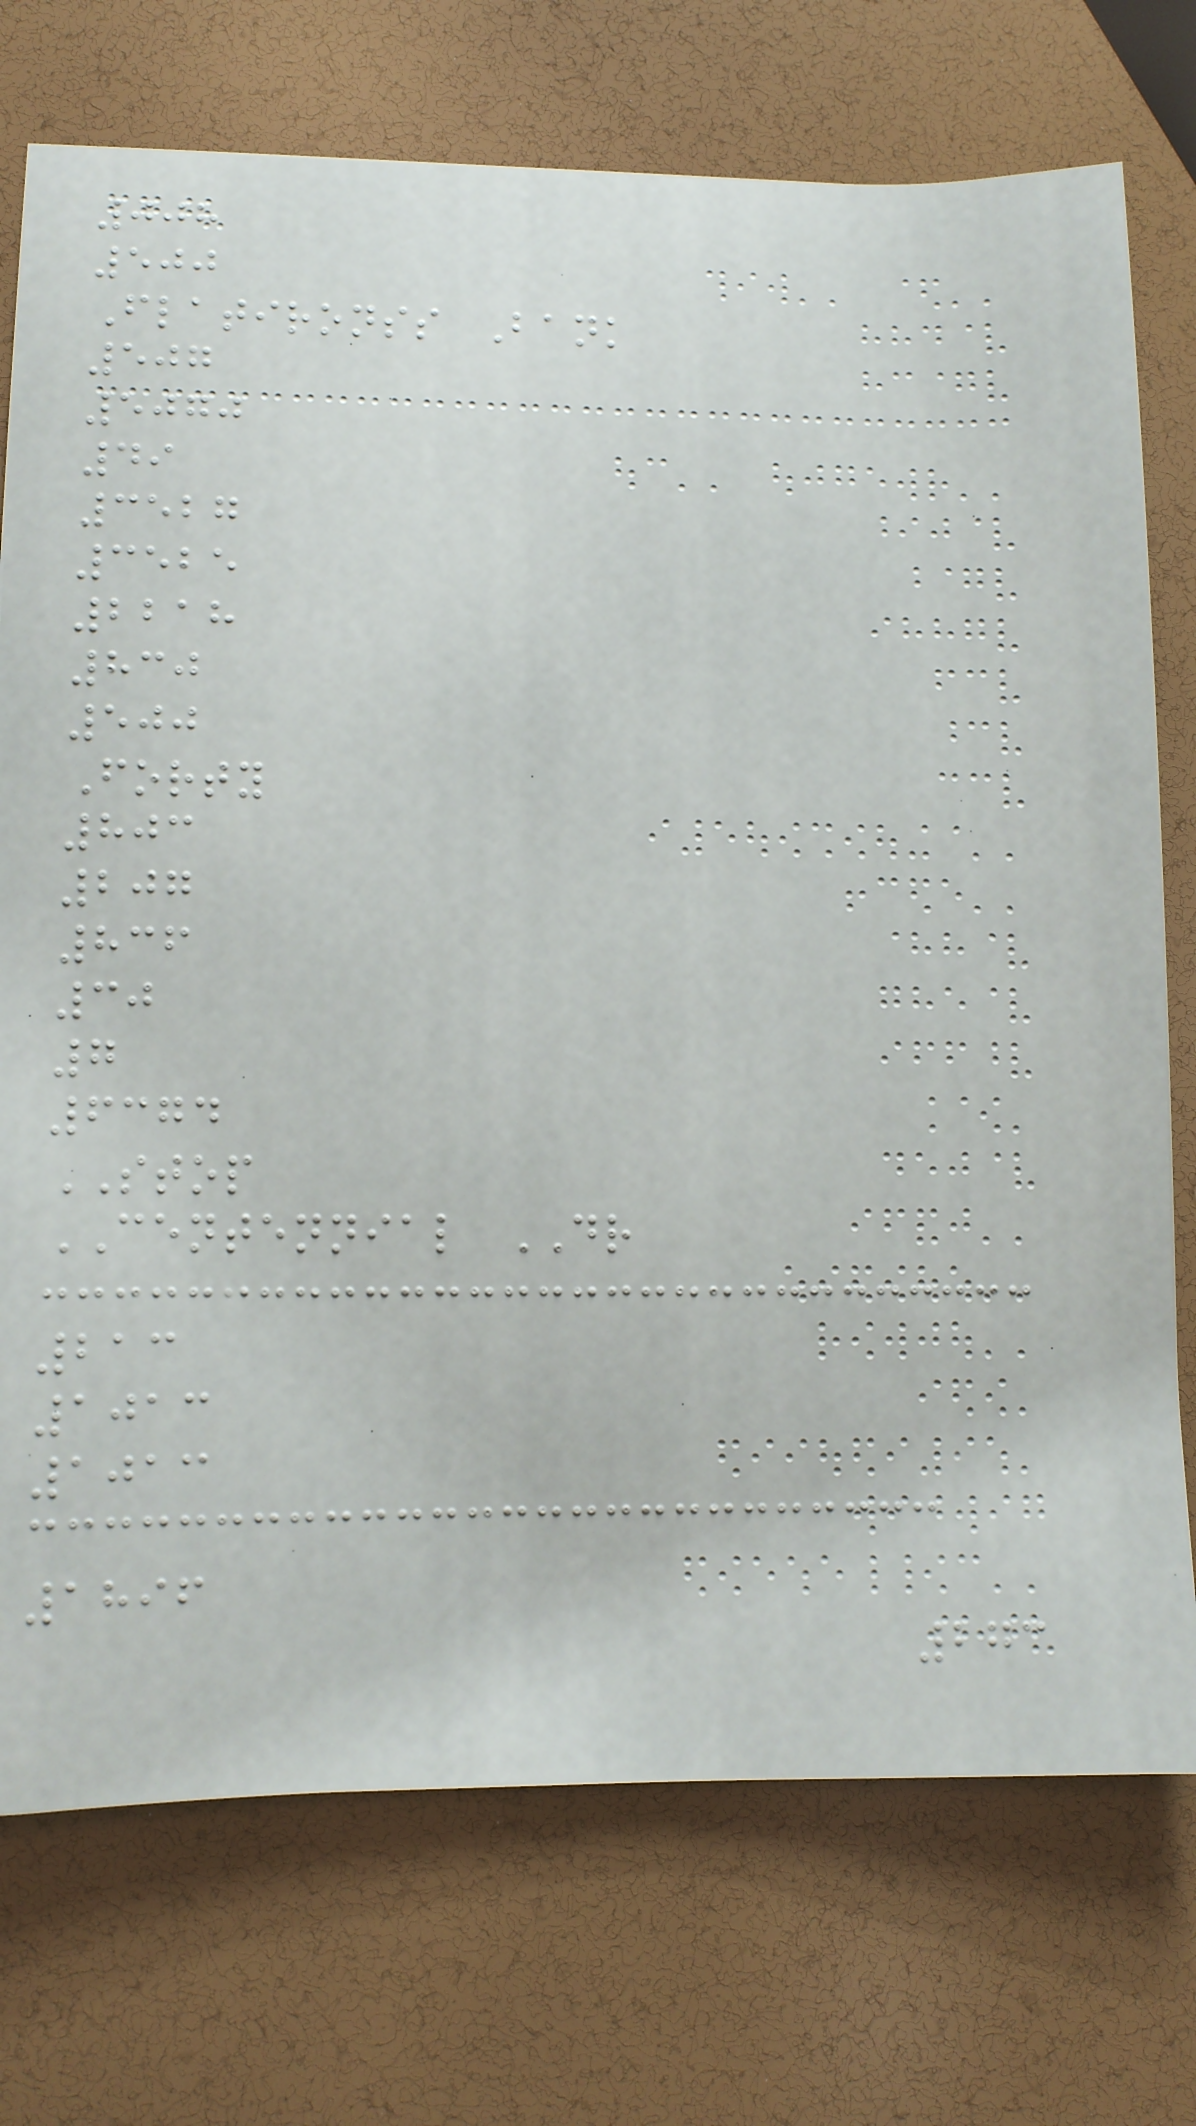008
500
Flatironss Bank
507
5070
49
3527
3525
2218
830
500
Forty
803
207
836
30
7
6374
STOP
CENTENNIAL DR
213
1013
1013
1896
273
